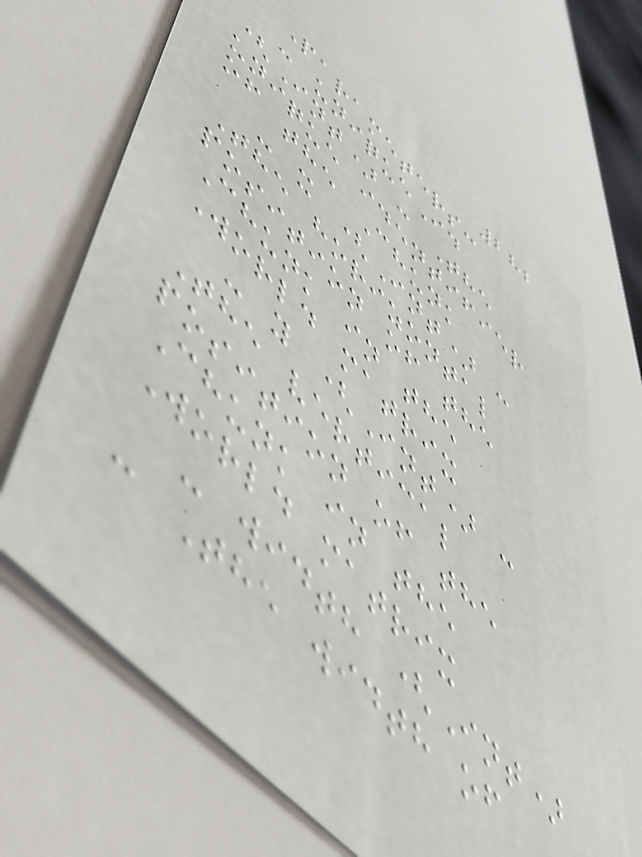282
Parameters:
- uniqueId
(Int) : The
unique identifier
of the Chunk
- x (Int) :
The horizontal
position of the
Chunk in the
World matrix
- y (Int) :
The vertical
position of the
Chunk in the
World matrix
- width (Int)
: The width of
